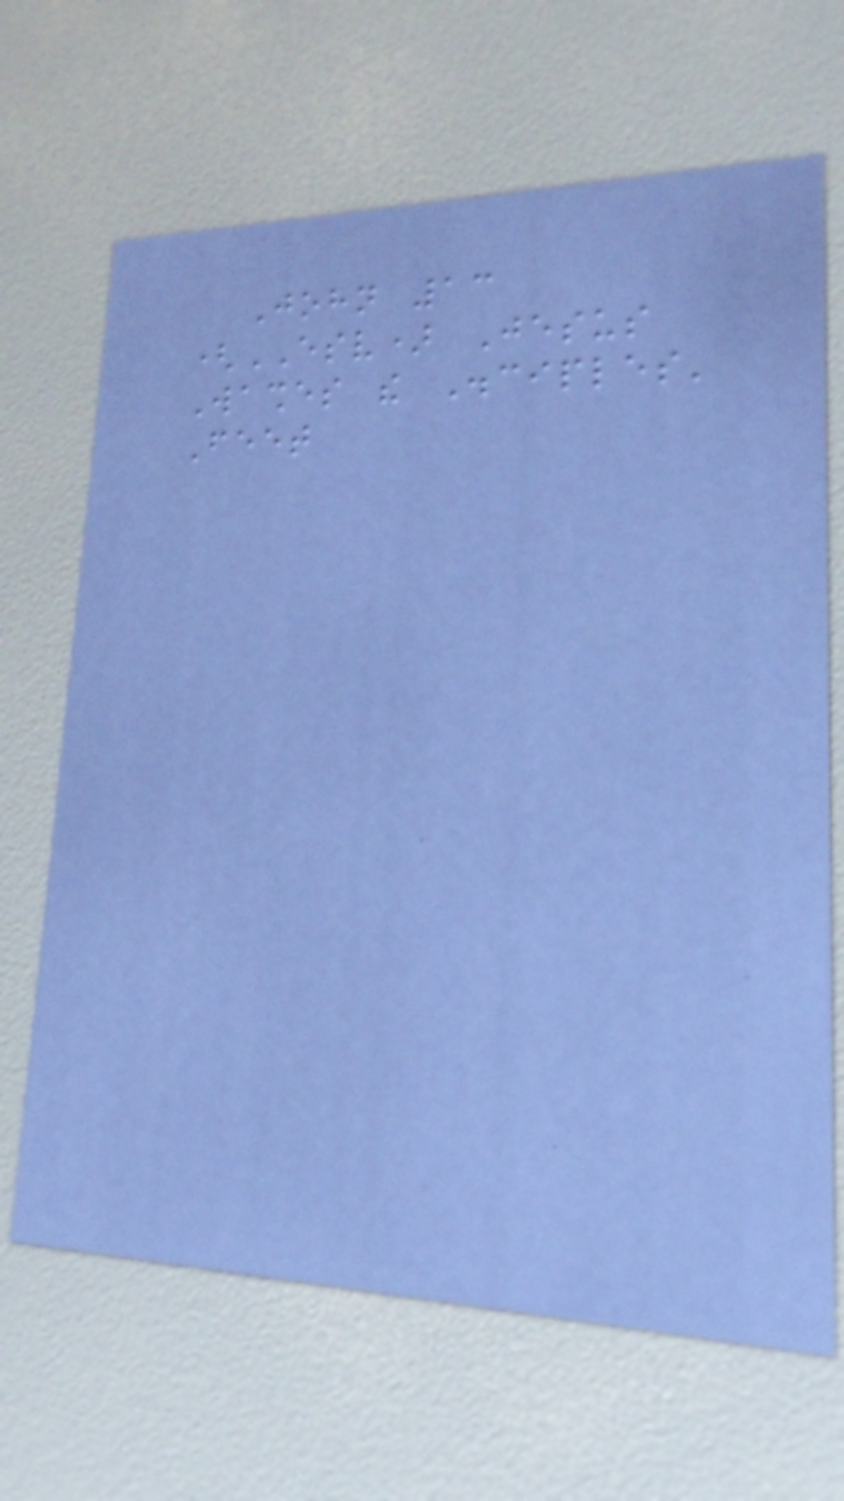John 13
(ESV) Jesus
Washes the Disciples'
Feet
